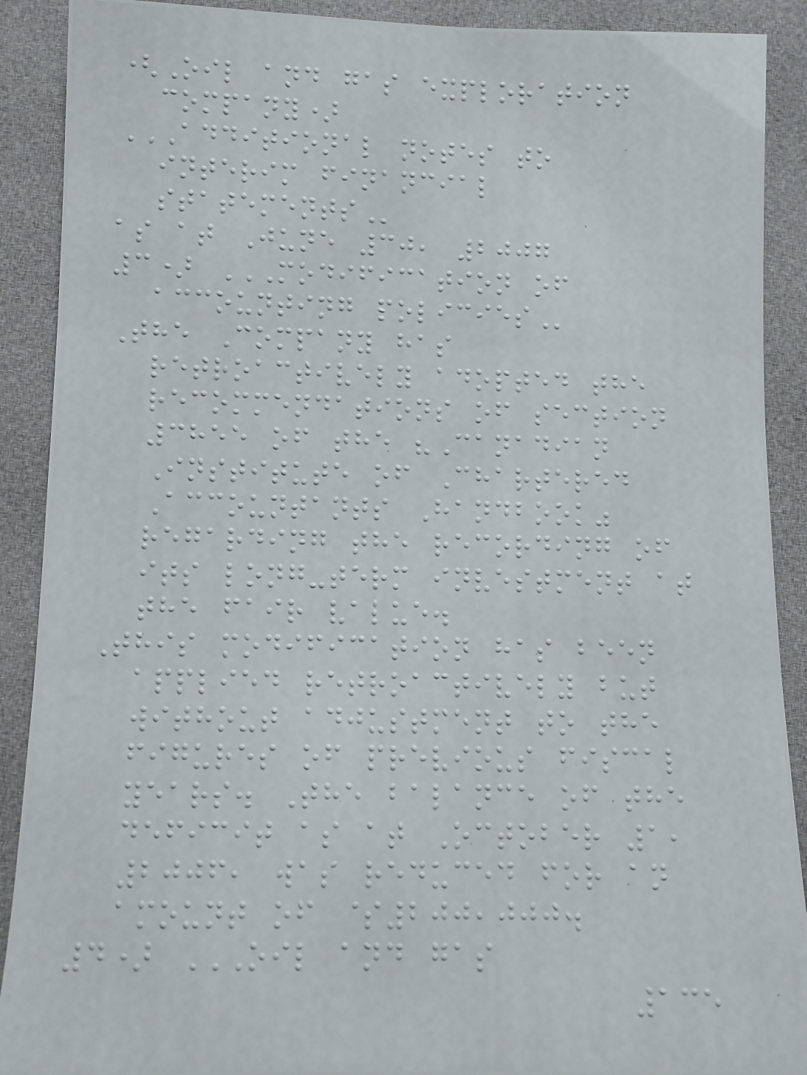(Oil and gas exploration
company)
ADDITIONAL NOTES TO
INTERIM FINANCIAL
STATEMENTS
as at June 30, 2007
3) MODIFICATION OF
ACCOUNTING POLICIES
The Company has
retroactively adopted the
recommendations of section
3855 of the "Canadian
Institute of Chartered
Accountants Handbook"
regarding the recording of
its long-term investment at
the fair value.
This modification has been
applied retroactively but
without adjustment to the
figures of previous fiscal
years. The balance of the
deficit as at October 1,
2006, was reduced for an
amount of $200,000.
4) OIL AND GAS
135
